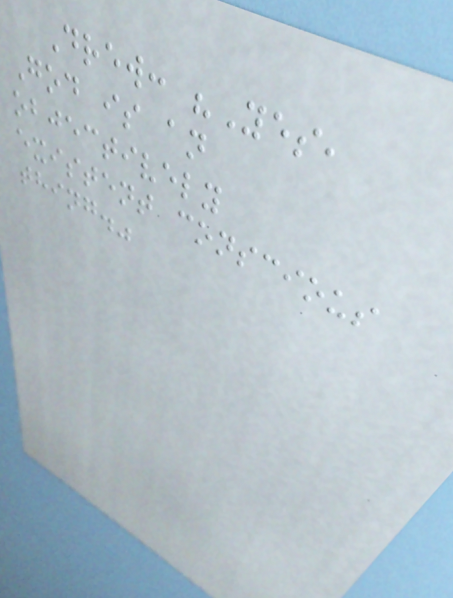Drew: "Yes,
God is an
objectively
existent conscious
thing."
